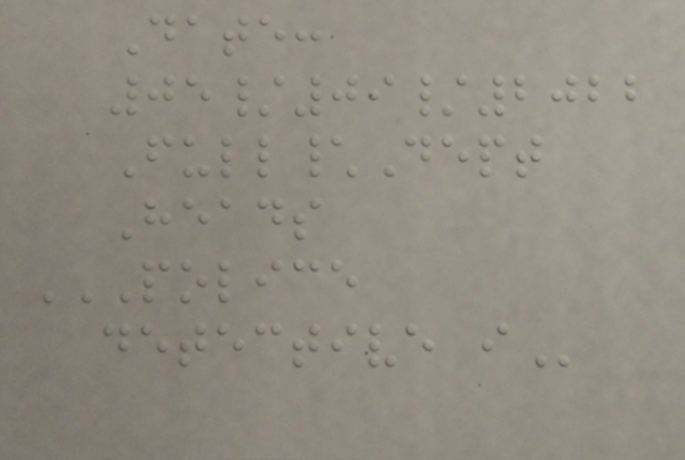Date:
05/09/2022
Full\Dept
Heads
POLICE
DETECTIVE I
